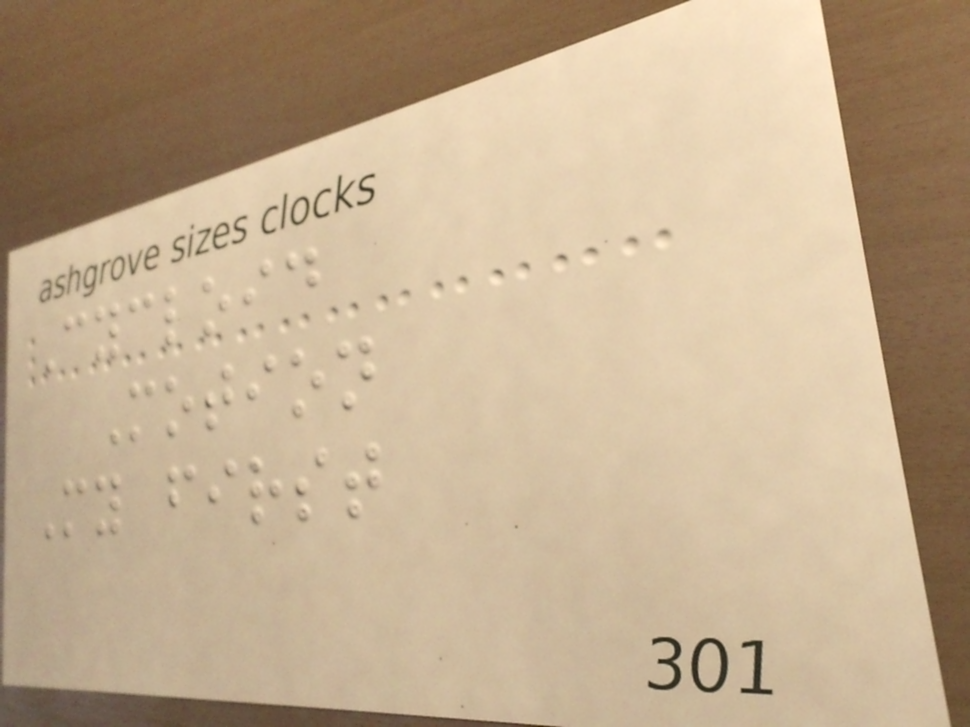Cycloid
Motion
My first
